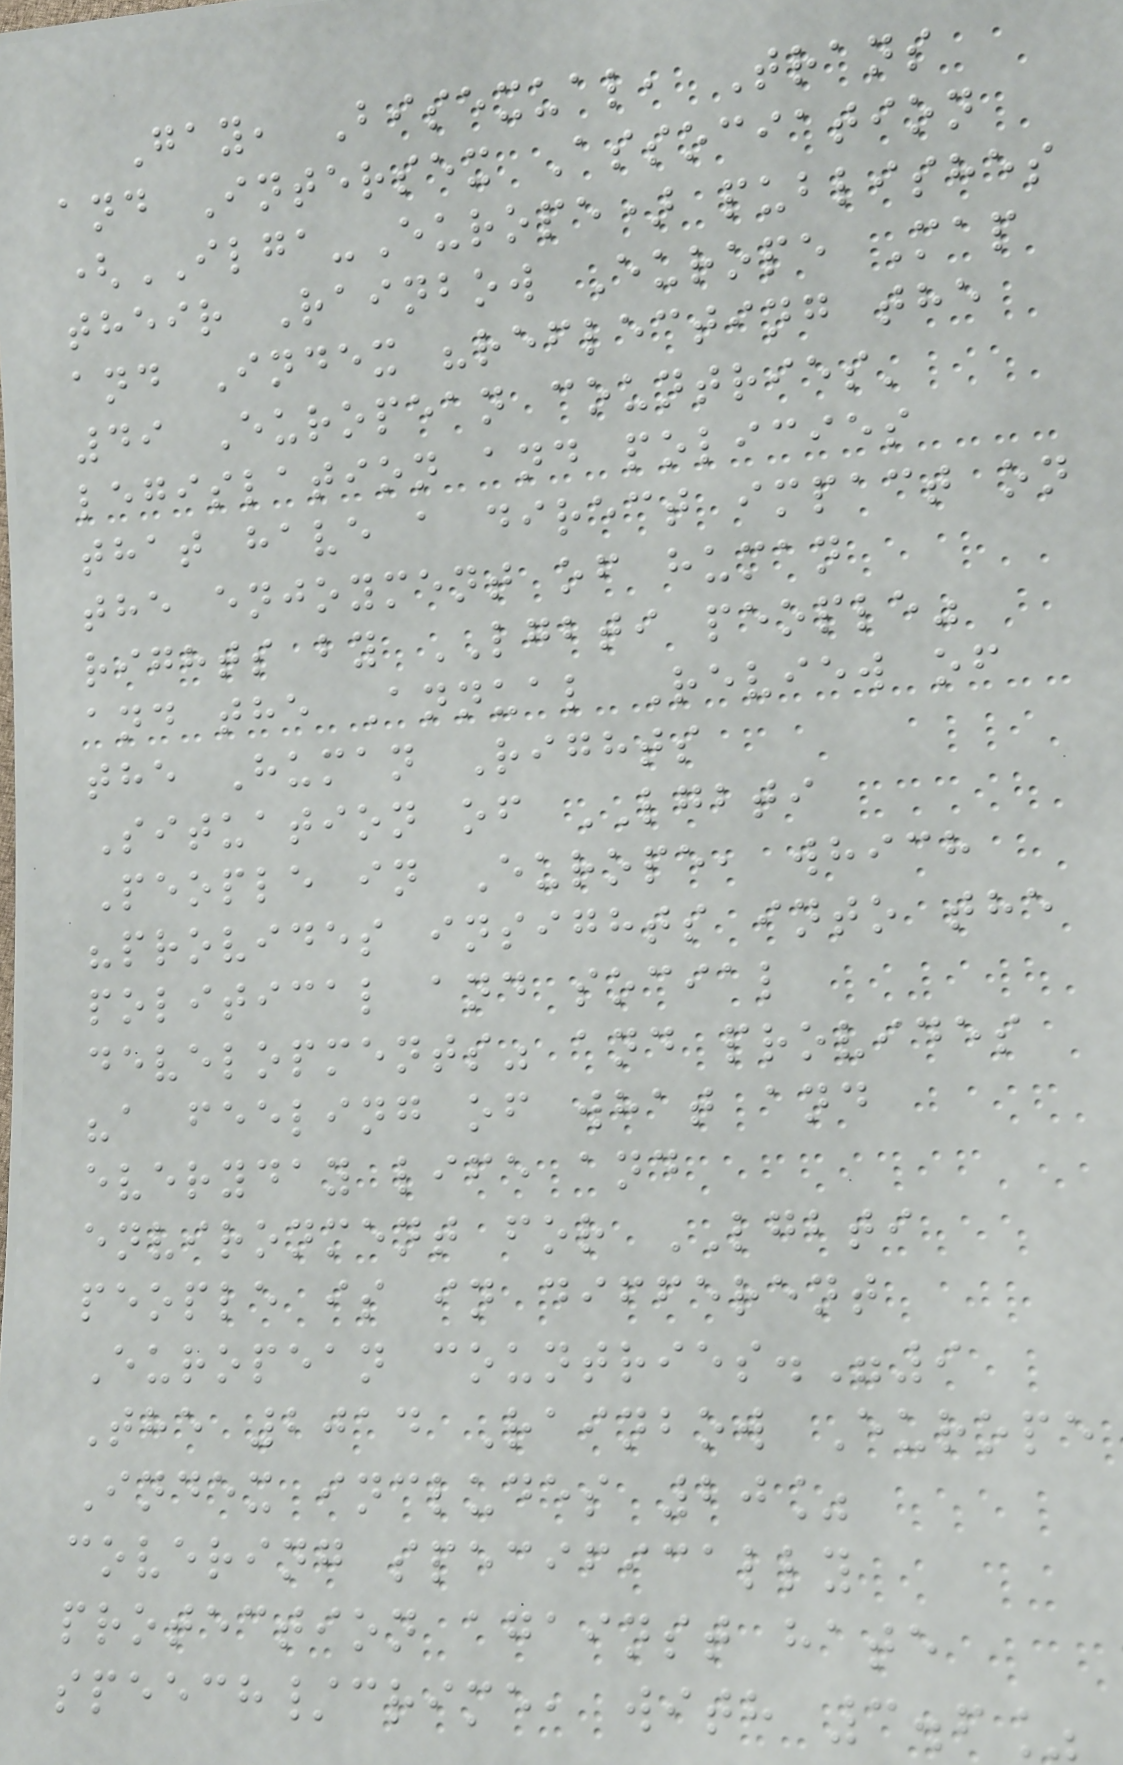Gay, Bisexual, Trans
and Intersex Association
(ILGA-Europe) publishes
their Rainbow Europe Map
and Index "reflecting the
49 European countries'
legislation and policies
that have a direct impact on
the enjoyment of human
rights by LGBTI people"
and the Annual Review of
the Human Rights
Situation of LGBTI
People in Europe, which
"provides insights into the
political and social
developments" and provides
"a feeling of what and
everyday life and
environment for LGBTI
people is in different
European countries."9
The 2014 Rainbow Europe
Index includes 20%
covering specifically
protection against hate
speech/crime, with 3.6%
